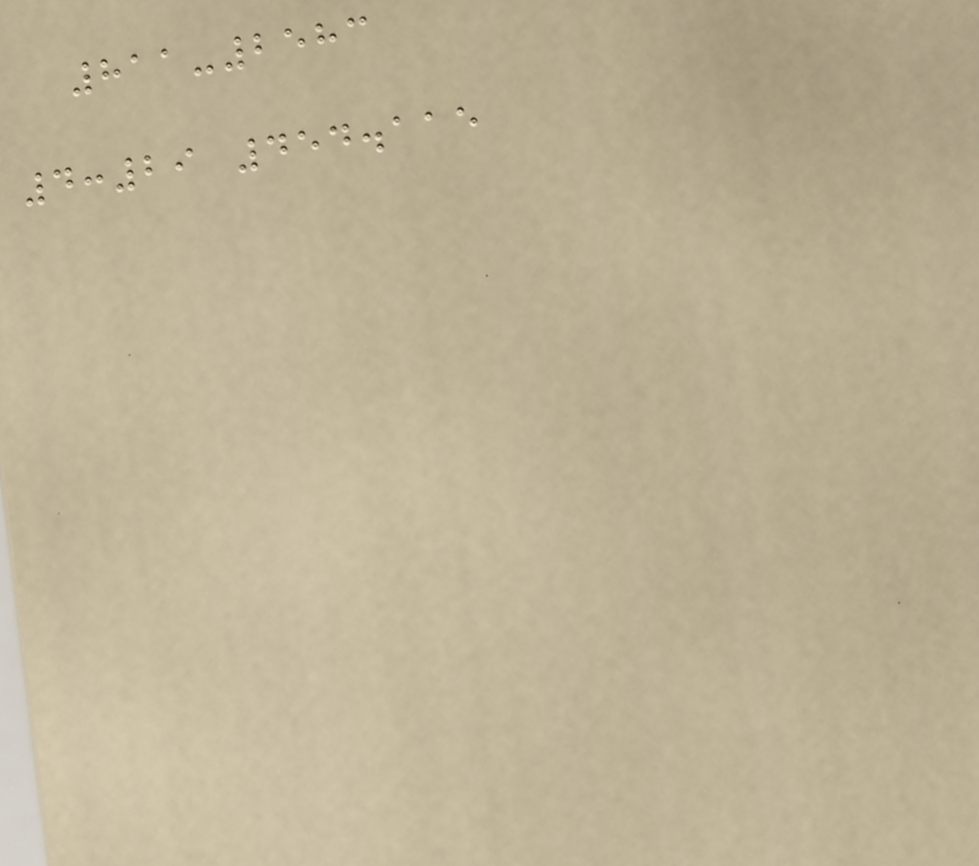811-2583
4:29 454.115
